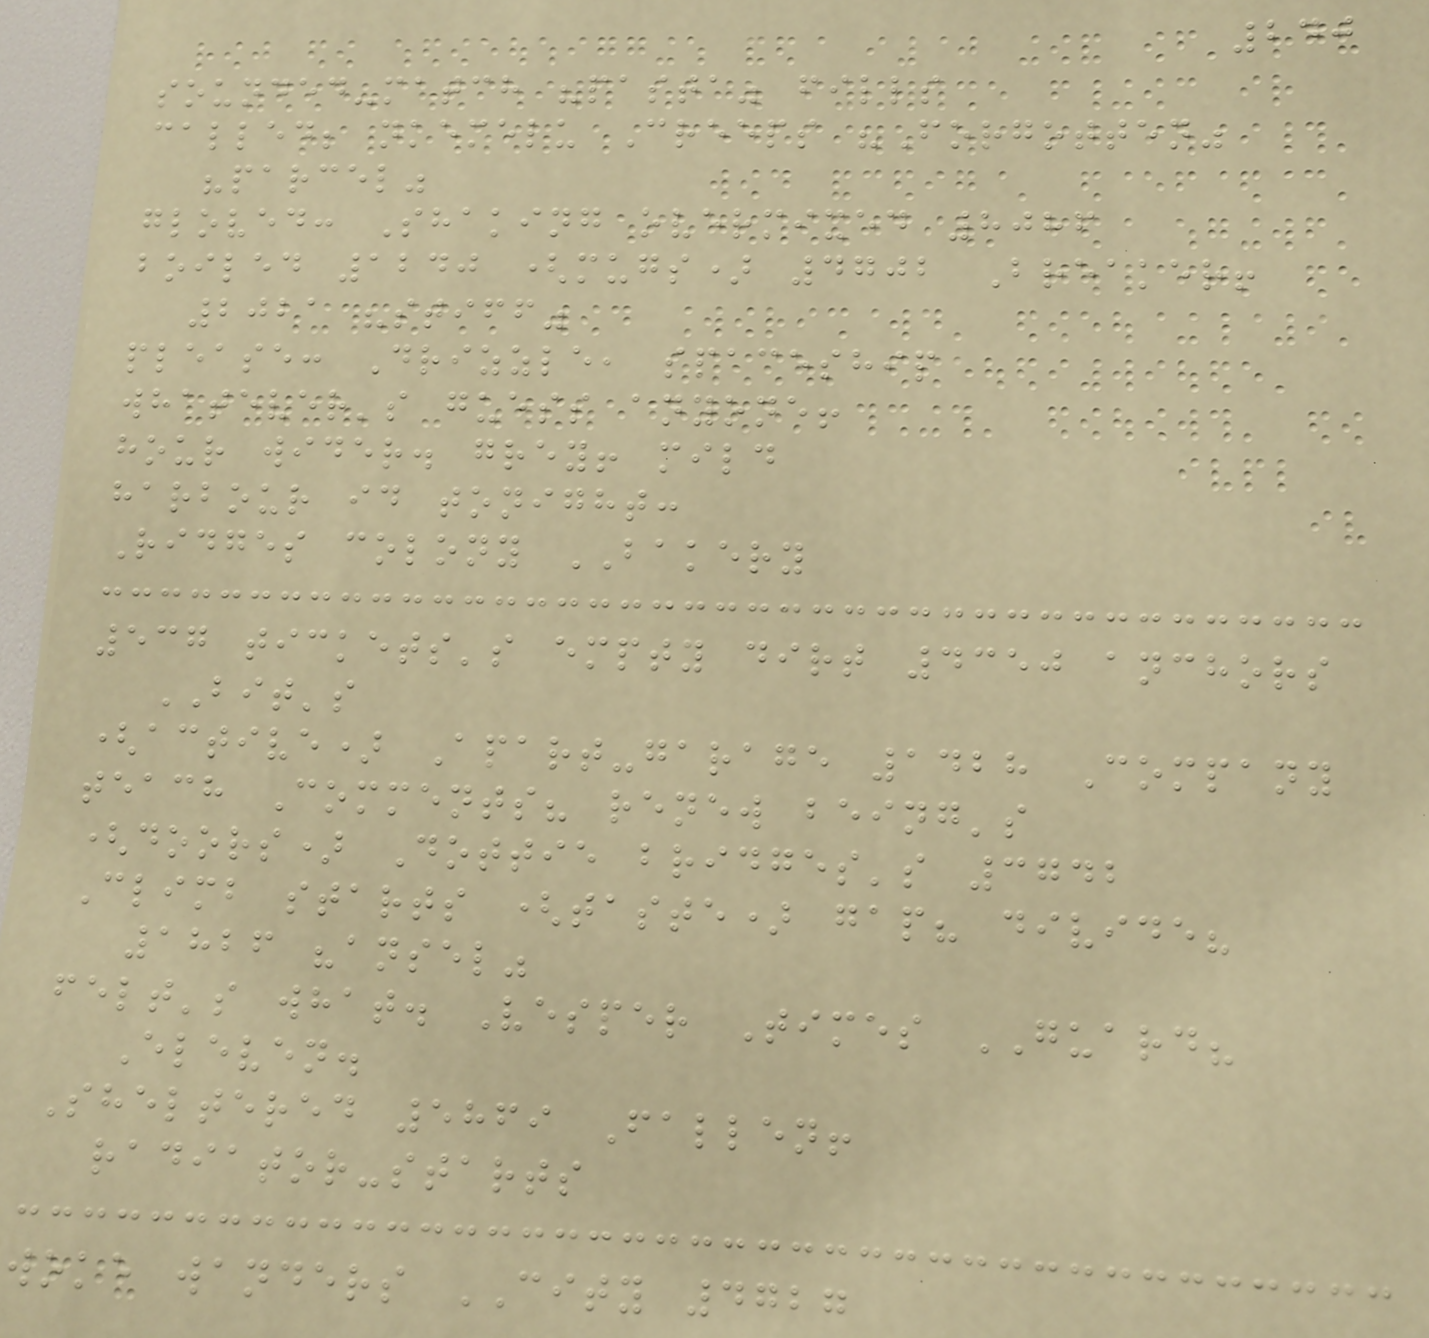240
sounded-match "pasta" fills
called; nkemelu Creeps "Forgotten"
"parcel"
gloved: Shaking overmixed 8086
boiled 1240 (mugs) 4702 Breaker!
2021 "stiff"
please: Drizzle, spaceship
whatever's guess anyone!
hour wider. grey! mild
harbour id tonight:
Ridges colony BAKERY
537 tickets's empty dirt 4350 anchors
BIT's
(active) Apart-garage 1428 Company
teach Comments? renew being's
(doors) Dottie bridges's 3742
Climb starts (taste) gap? divide?
1826 "ansel"
felt's what. Vesper Times GUARD?
Eleven.
Sheltered 5869 Fallen!
radiator-starts
woke wanders CITY 4727
